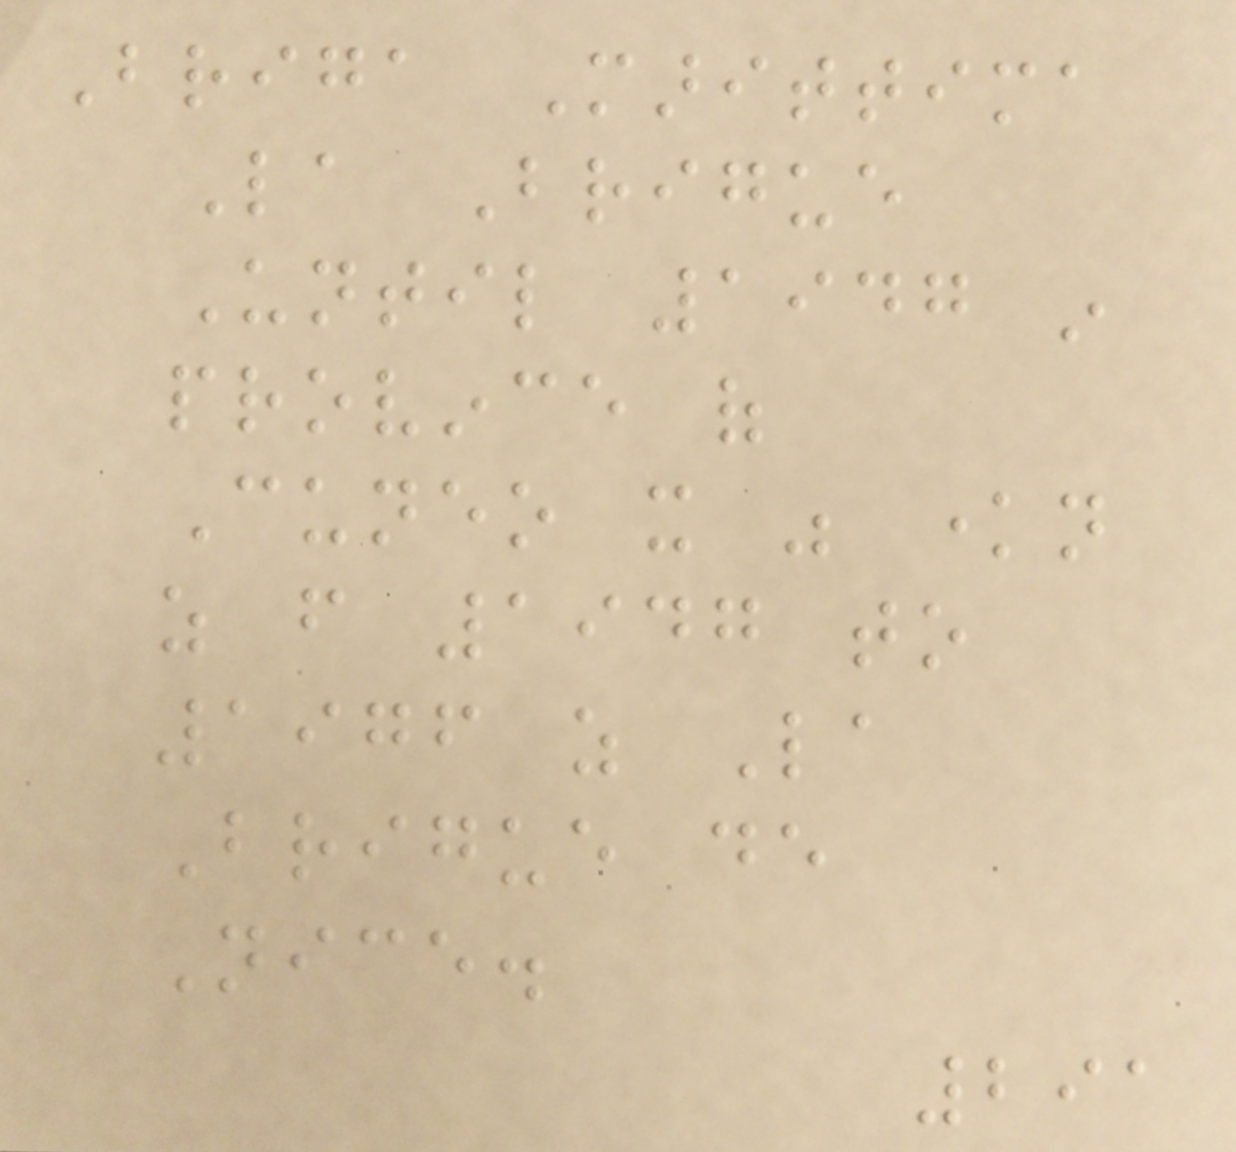Briga Marittima
La Brigue
Until 1947 in
province of
Cuneo it was known
as from 1947 to
1976 as La
Brigue de
Nice.
291
